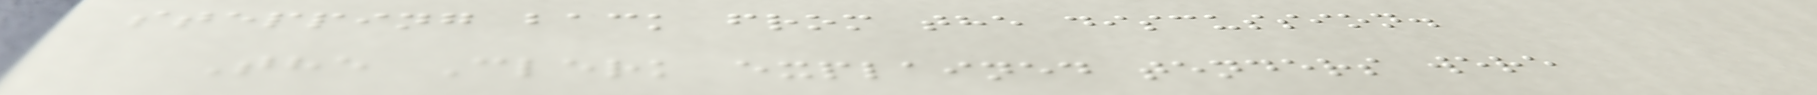stepping back from the discussion.
The Clerk explained tenders were
